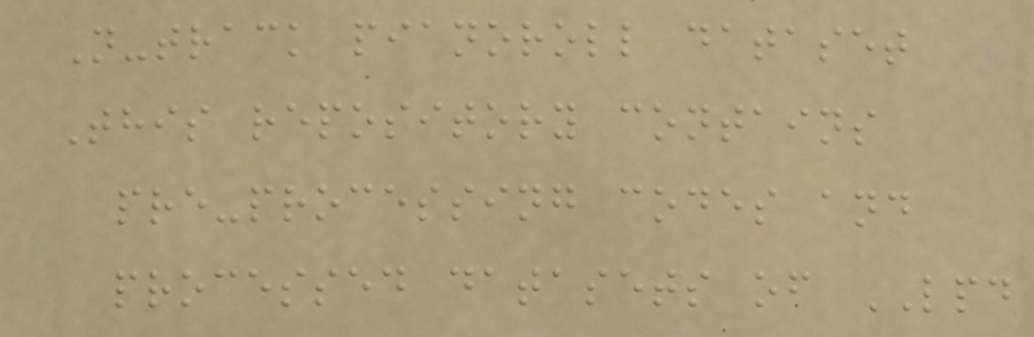N-track pianoroll dataset
This repository contains
pre-processing codes and
processed datasets of LPD
